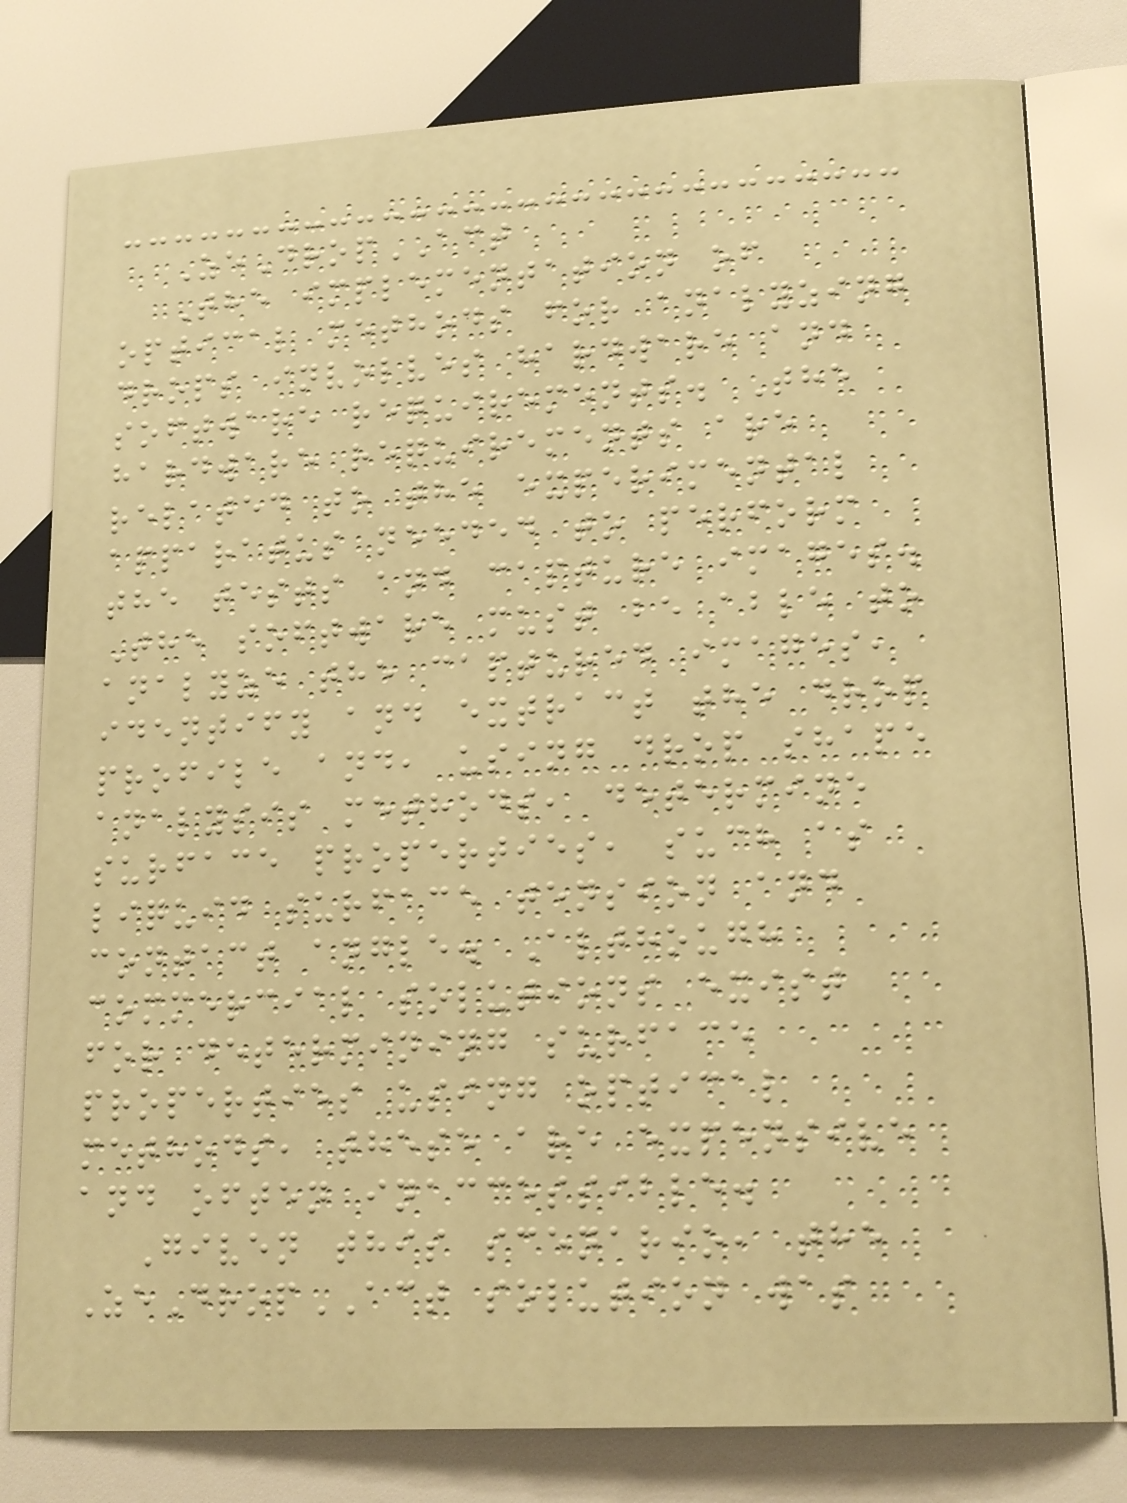ZeDropACT
The implementation of
optical methods for analyzing
drops involves hardware and
software requirements. The
hardware requirements are
related to the experimental
apparatus needed to perform
the tests and capture images.
The software must be able to
analyze the captured images,
identify and extract the drop
profile and, using drop shape
analysis methods, determine
surface properties, such as
liquid surface tension and
contact angle. Although
commercial solutions exist
for determining surface
properties using optical
methods, these are expensive
and often inaccessible.
Given this scenario, the
ZeDropACT solution was
